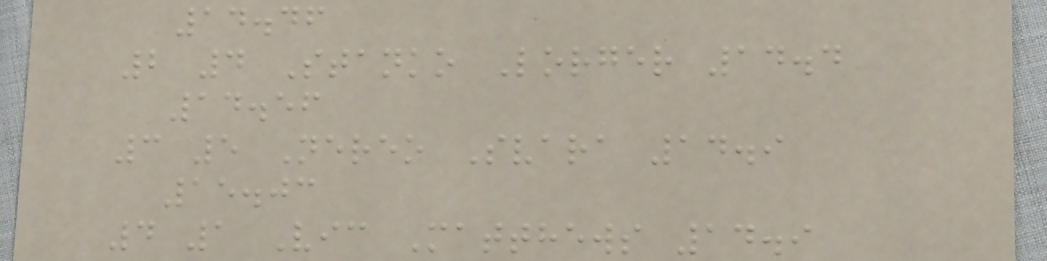14.46
2 4 Stanko Lorger 14.4
14.56
3 5 Nereo Svara 14.9
15.03
4 1 Vic Matthews 14.9
